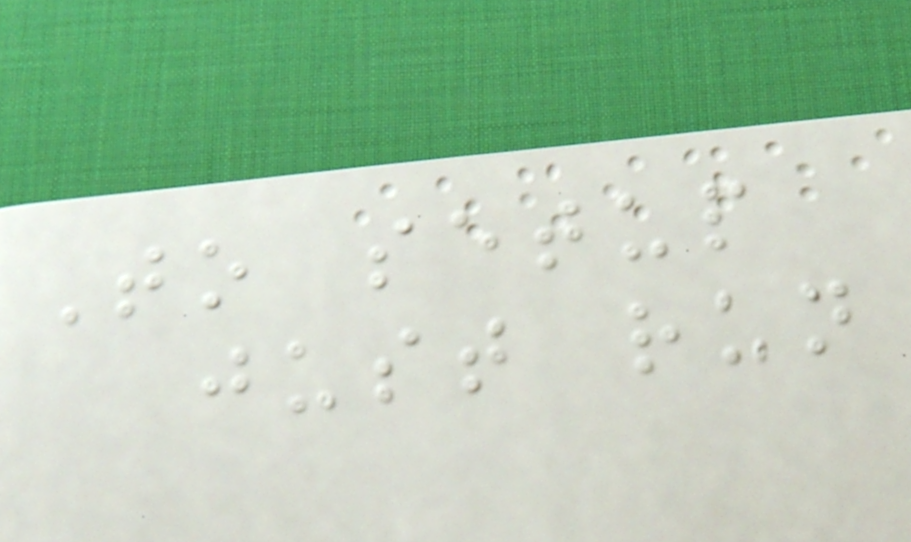To setup
just run
